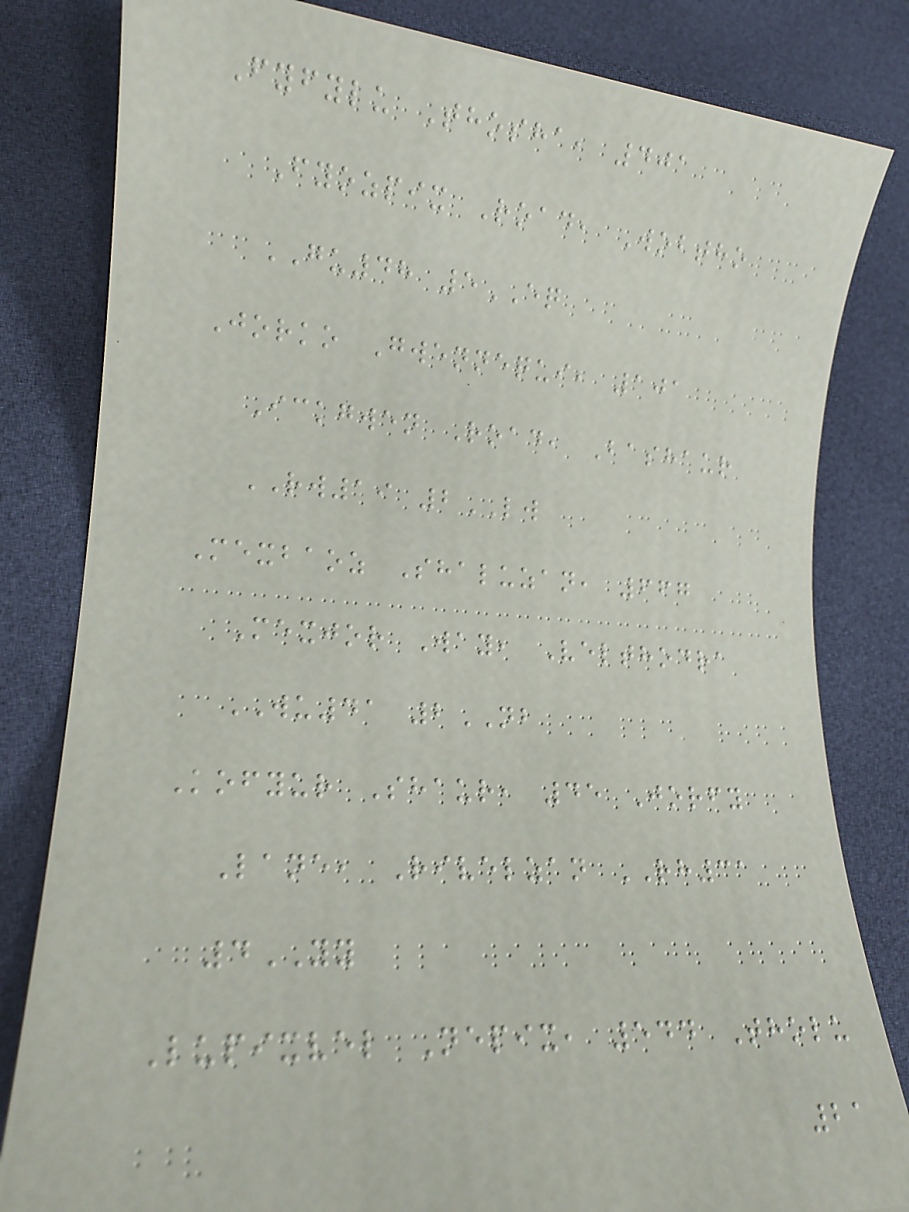Fyfylu Thosha, 401
Fyozpix Road, Wobtho
GU48 5EQ
Jorko Gwennequi, 101
Ickgwen Road, Bashaur
RW19 2LW
Mexbaoz Shaluzan, 667
Mexjor Way, Velthodra
WU41 2NB
Kofyur Shaur, 45 Jorfy
Lane, Rivelzan RH31
4YY
Lupixvel Nepix, 544 Tholu
21
